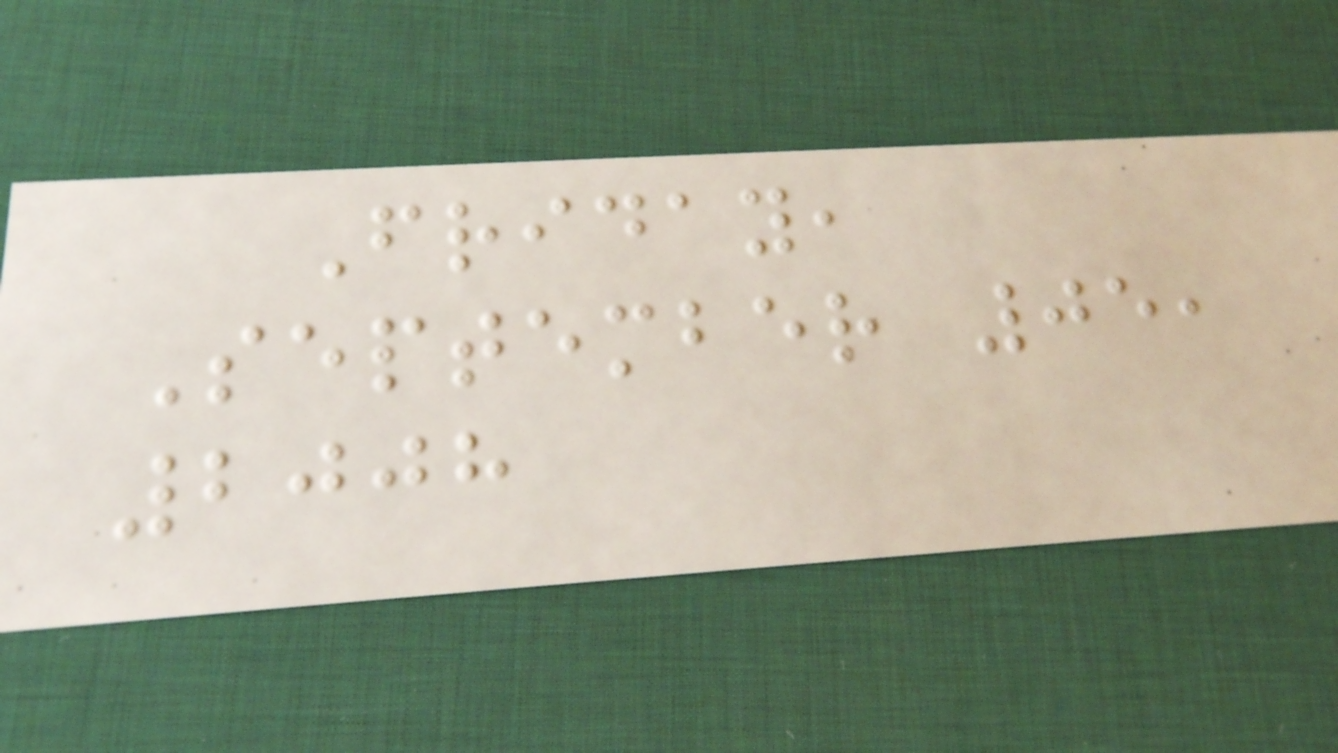Friday,
September 05,
2008
